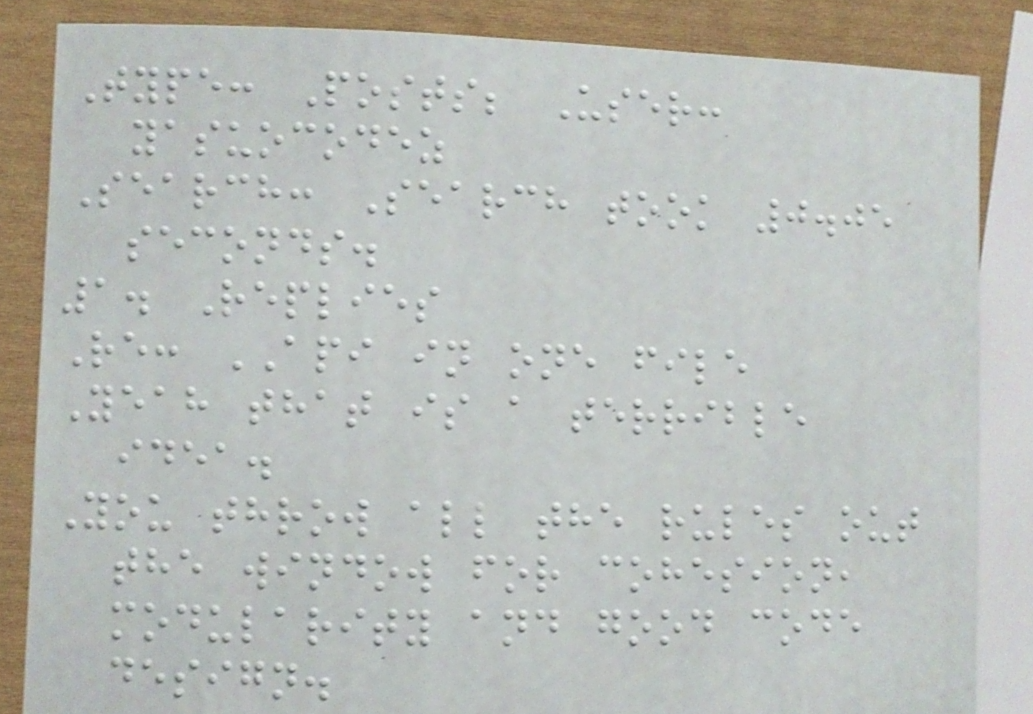Type: Posts; User:
yasuocodez
Search: Search took 0.05
seconds.
1. Replies
Re: API in one file
Yeah that is a terrible
idea.
You throw all the rules out
the window for cohesion,
modularity and good code
design.
